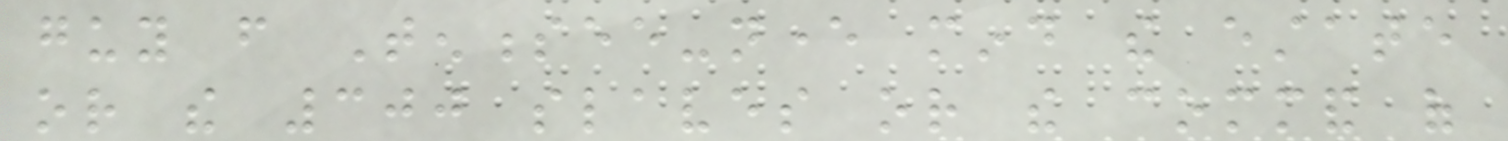guy from Tennessee-never mind the estate
or the 300 slaves or the command of
